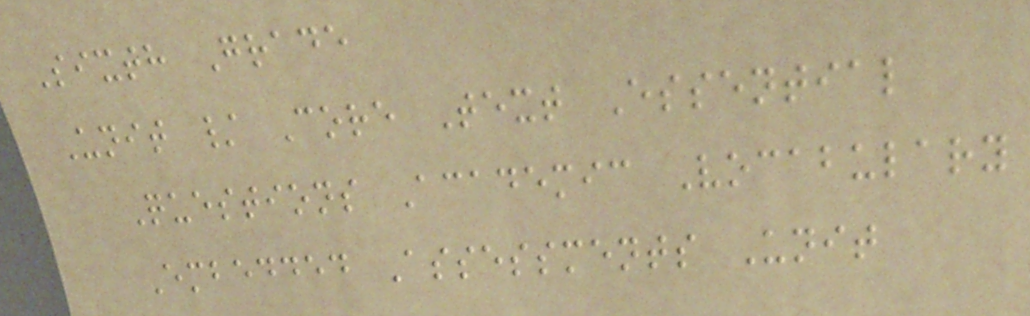Sixth Grade
Unit / Core Text Essential
Questions Academic Vocabulary
Embedded Assessments Unit
